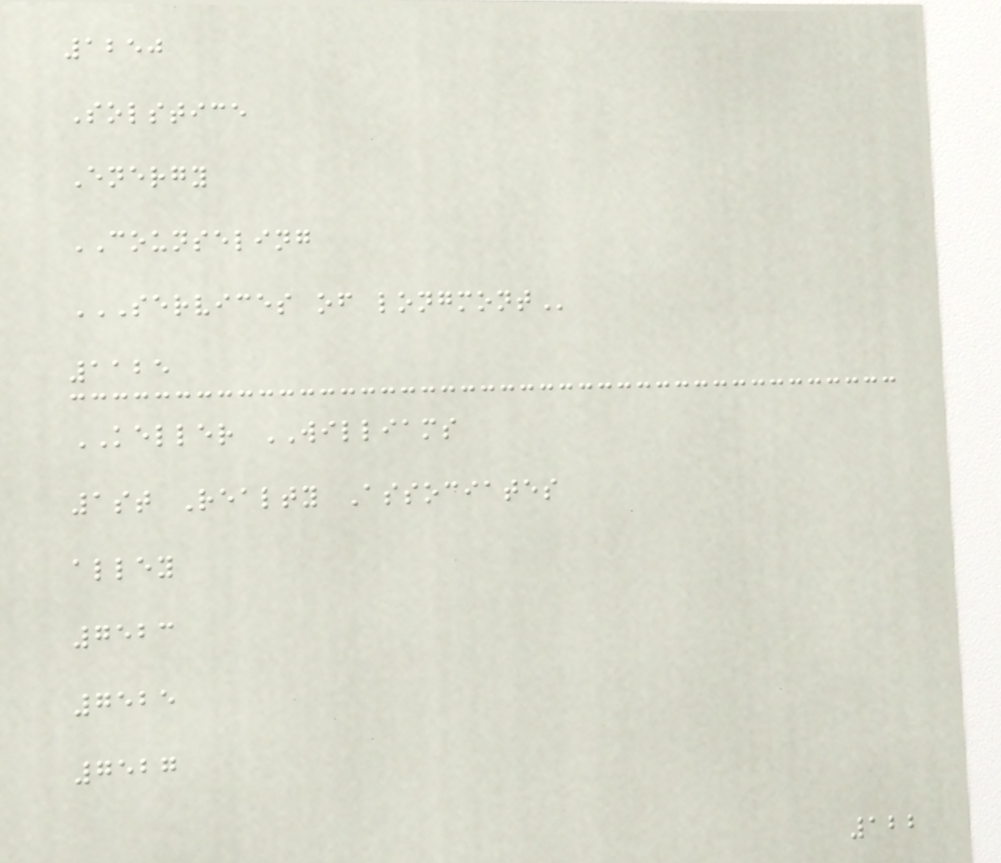1250
Solstice
Energy
COUNSELING
SERVICES OF LONGMONT
1125
KELLER WILLIAMS
1st Realty Associates
alley
7523
7525
7527
122
